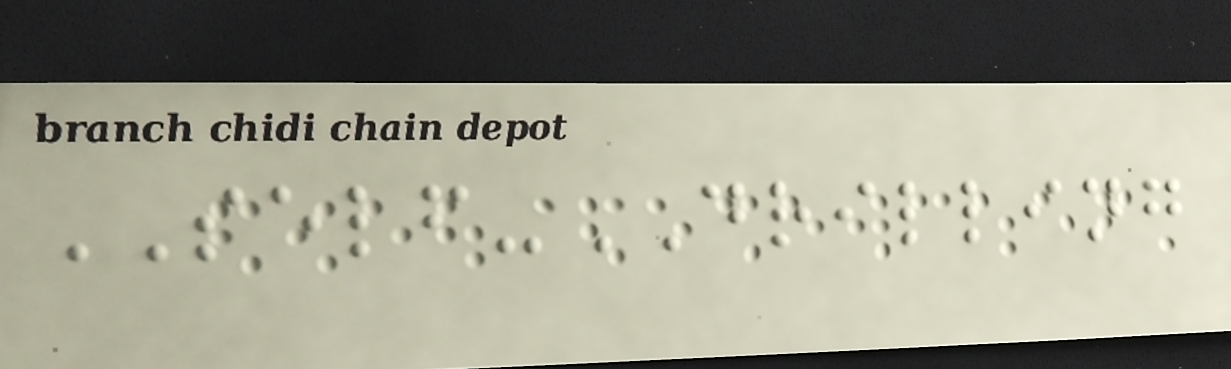SELF-DRILLING
